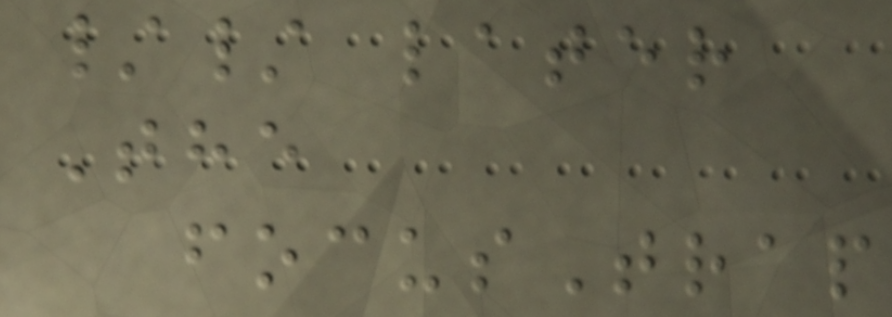// later
The
focusTrap
